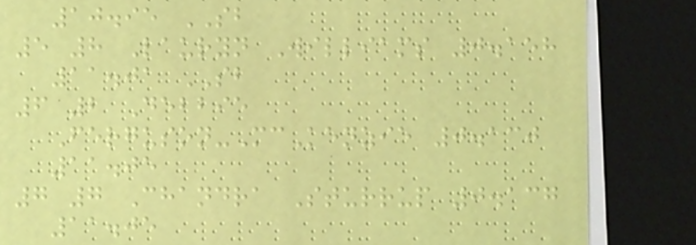10.95 SB
5 8 Lauryn Williams 0.158
11.01 SB
6 2 Debbie
Ferguson-McKenzie 0.130
11.05
7 7 Chandra Sturrup 0.137
11.05
